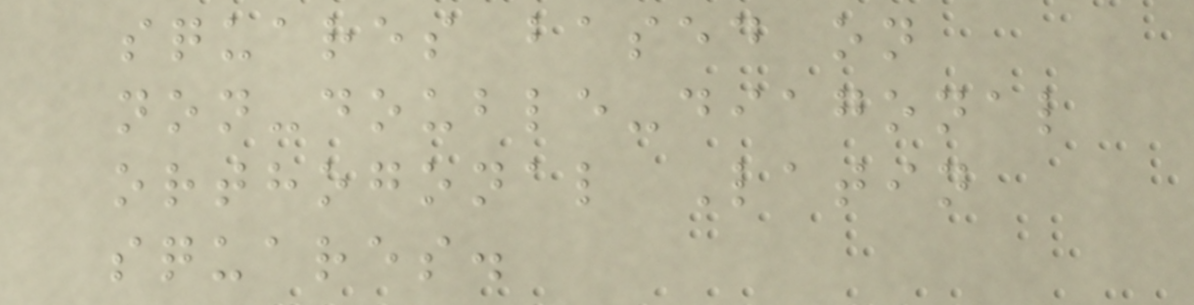squares based on
non-double-diagonal
orthogonal Latin
squares.
